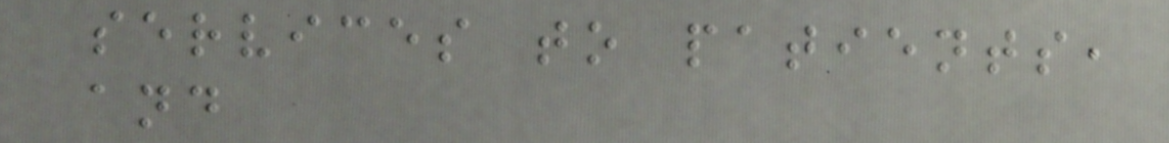services to patients,
and
